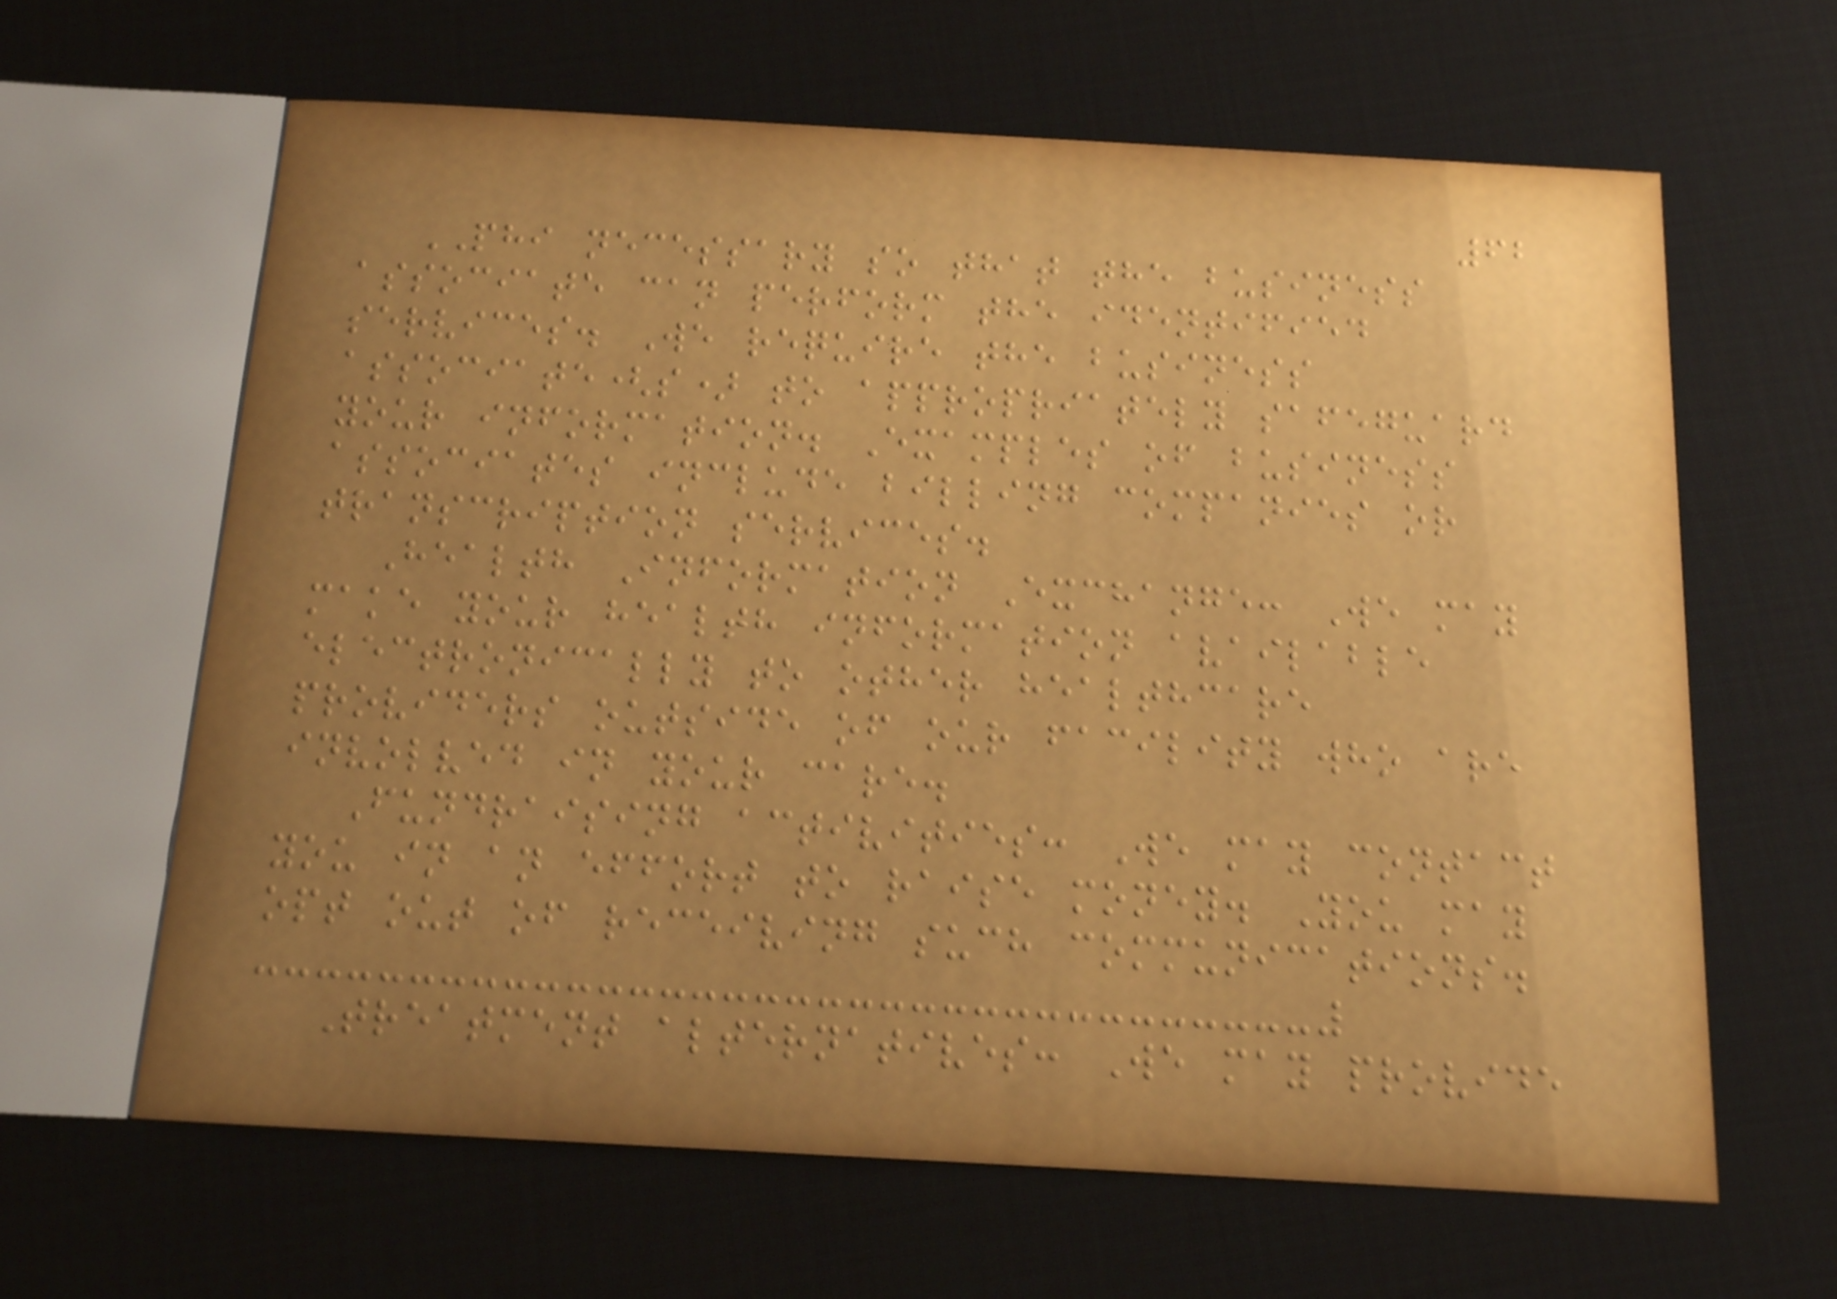62
PHI necessary so that the business
associate can perform the identified
services. We require the business
associate(s) to appropriately safeguard
your information. Examples of business
associates include billing companies or
transcription services.
Health Information Exchange: We may
make your health information available
electronically to other healthcare
providers outside of our facility who are
involved in your care.
Fundraising activities: We may contact
you in an effort to raise money. You may
opt out of receiving such communications.
Treatment alternatives: We may provide
